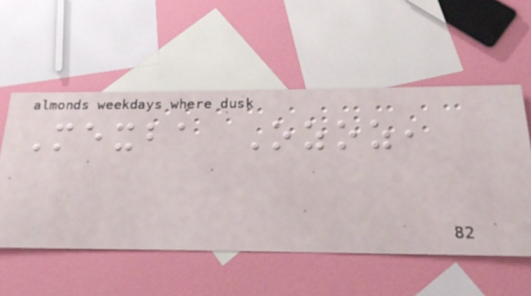Mexba Ozoz,
